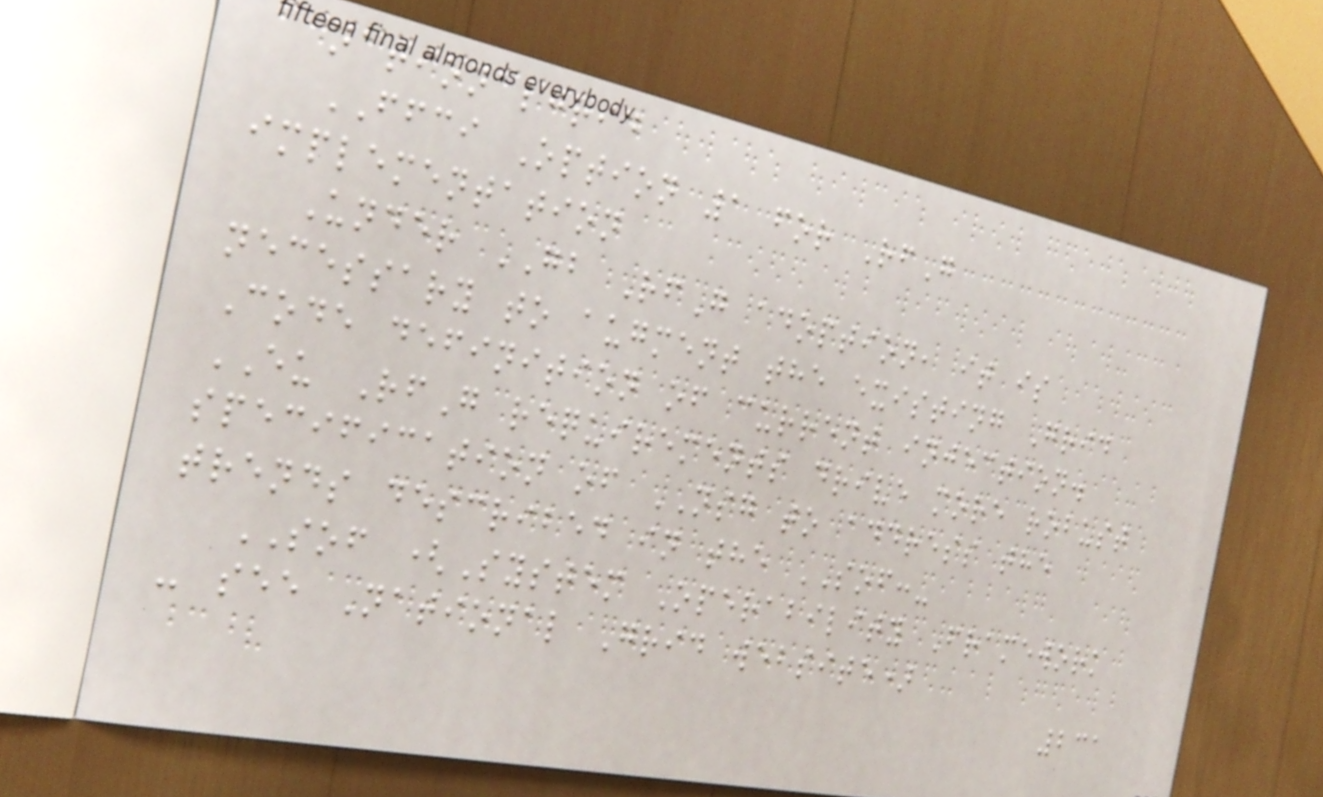nationalgrid
FFCI Option 1 for RfG
implementation
Under GB RfG adoption, it is
necessary to augment the existing Grid
Code definition of current injection.
EU RfG requirements drive more robust
specification of NSG to address the
trends described in the SOF:-
SOF (System Operability Framework
- see National Grid website)
231
